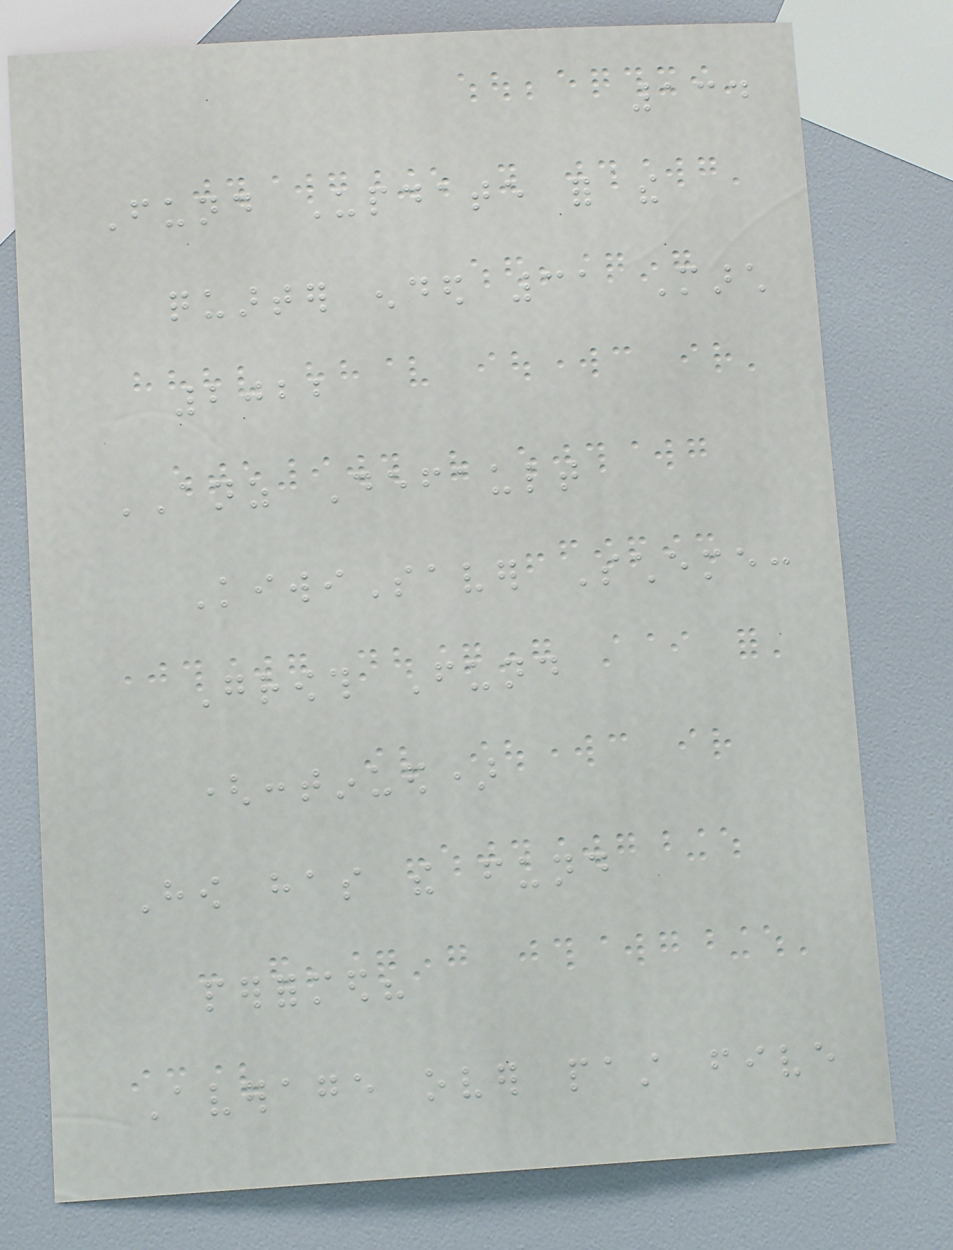134
Fund Update for the
quarter ended 31 March
2022
ANZ Default
KiwiSaver Scheme:
Growth Fund
(continued)
How has the fund
performed?
Average over past five
